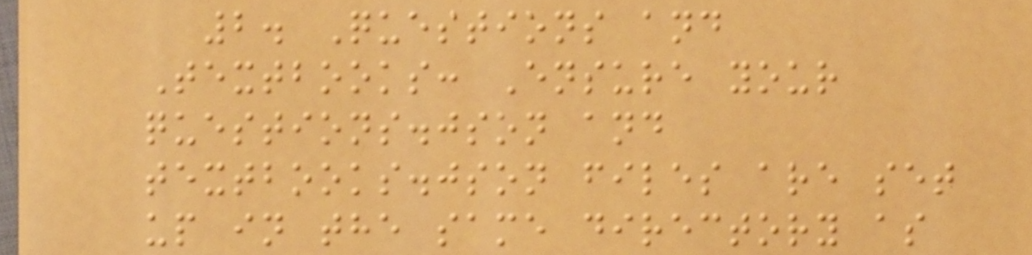2. Questions and
Textbooks: Ensure your
questions.json and
textbooks.json files are set
up in the same directory as
